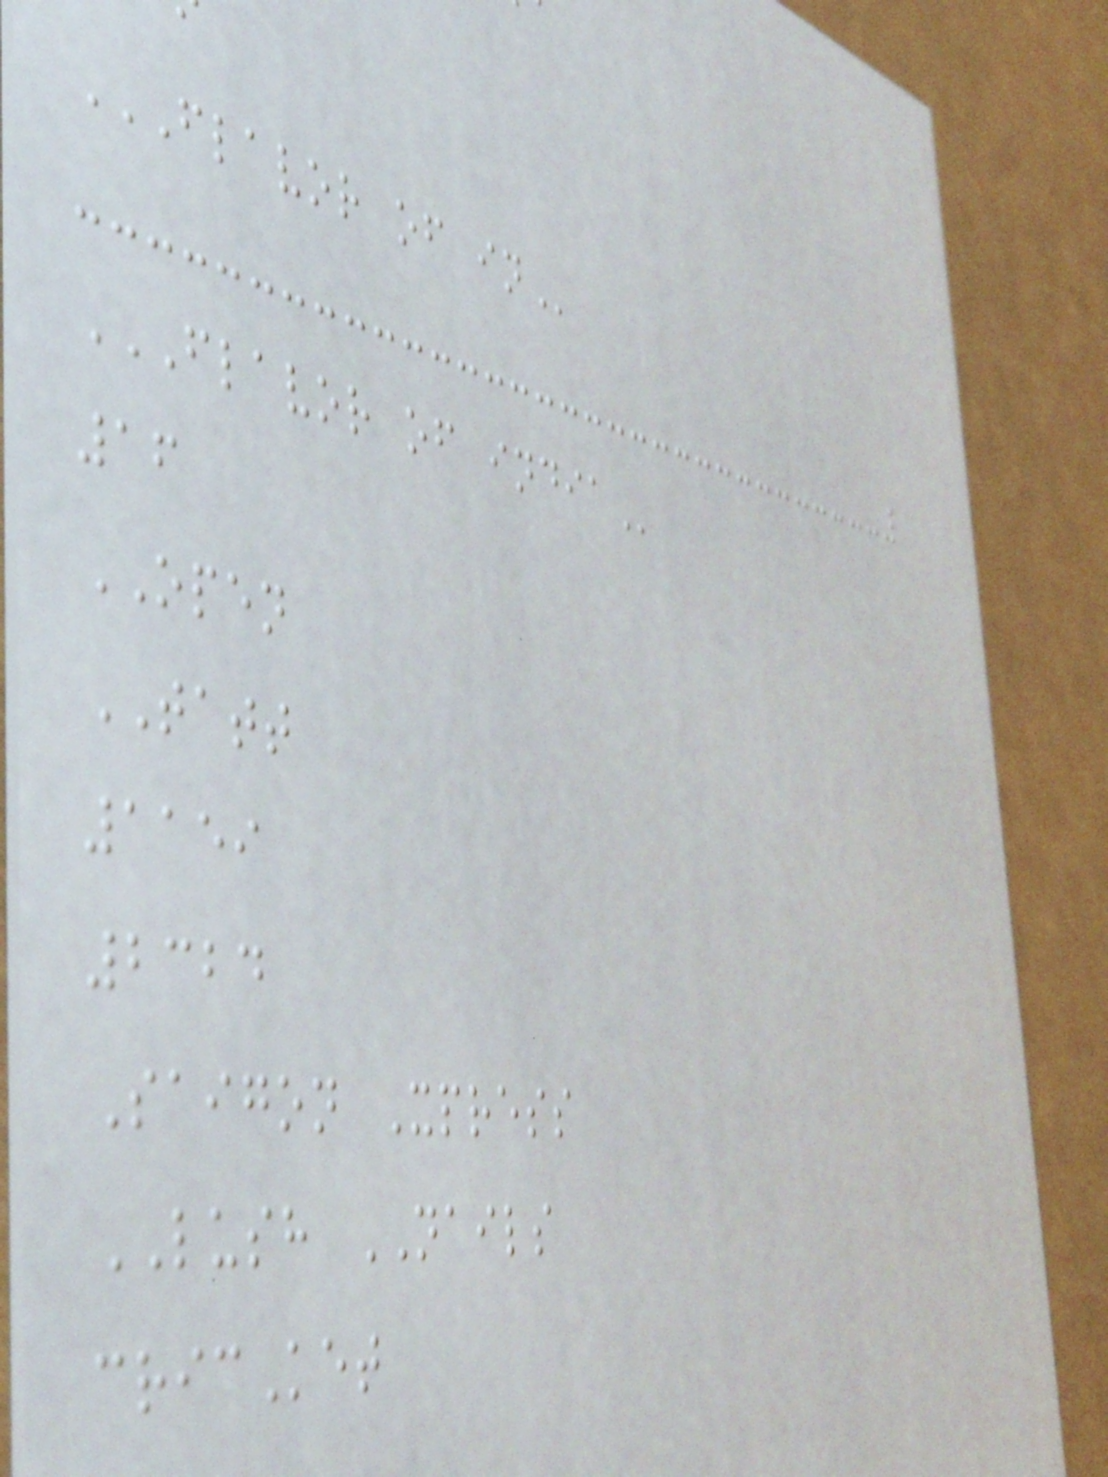FLAVOR OF IN
FLAVOR OF INDIA
16
OPEN
TATT
1159
2324
Saigon Xpress
LUSH NAILS
cricKet
